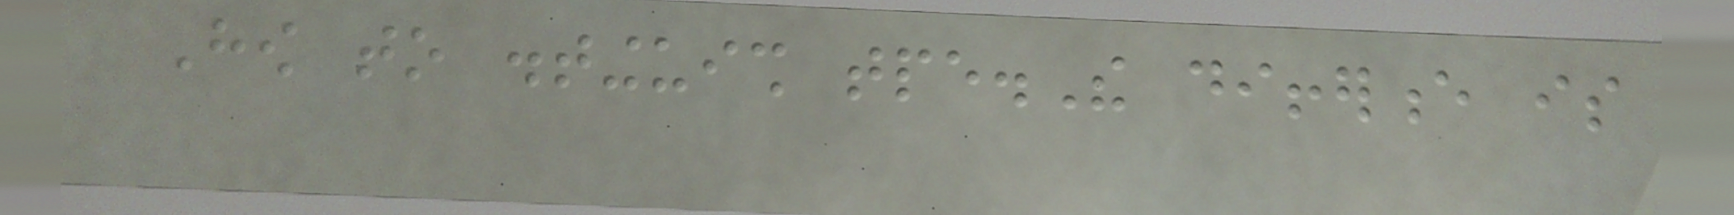How to distinguish tpe.The difference is
